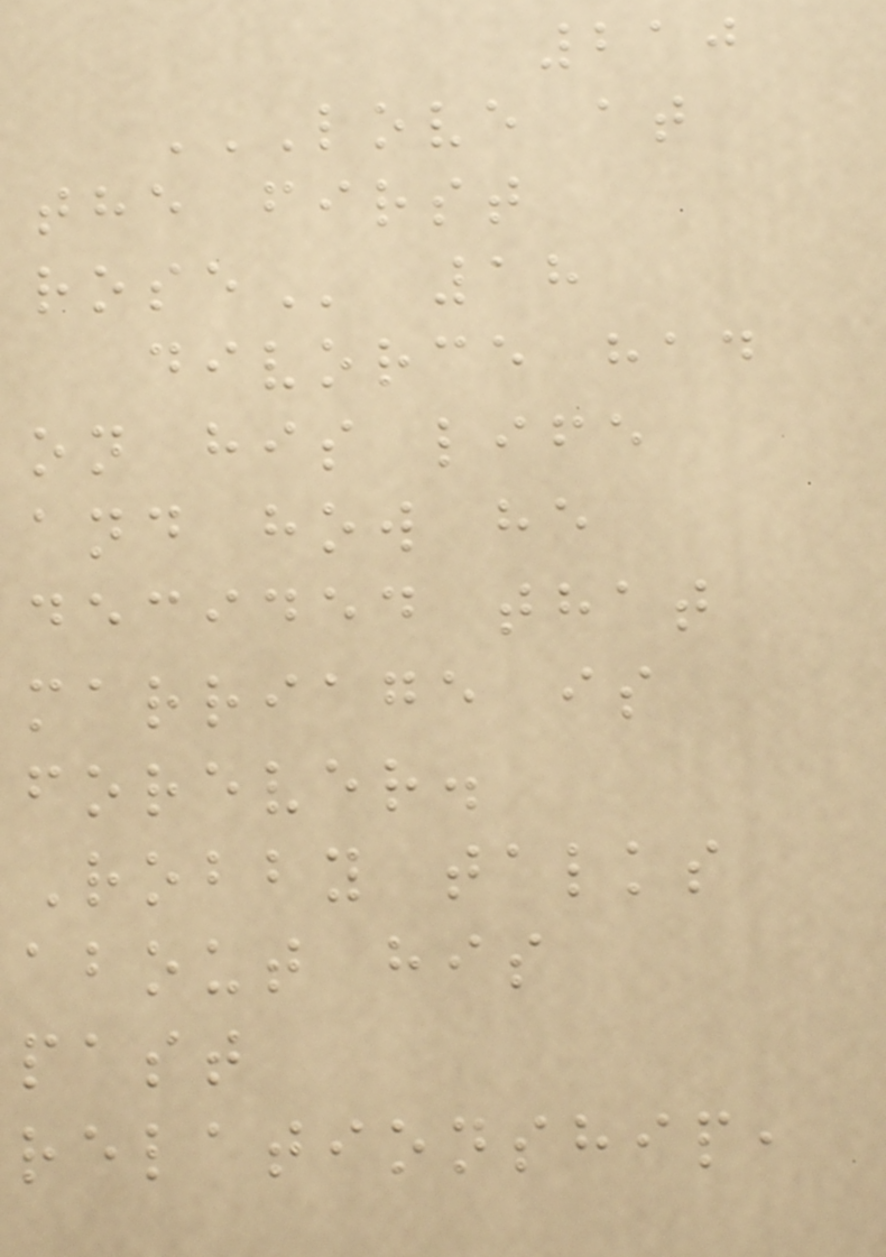210
LOVE AT
THE FIRST
ROSE 18
divorce had
on his life
and how he
decided that
marriage is
forever.
Robby talks
about his
past
relationship,
